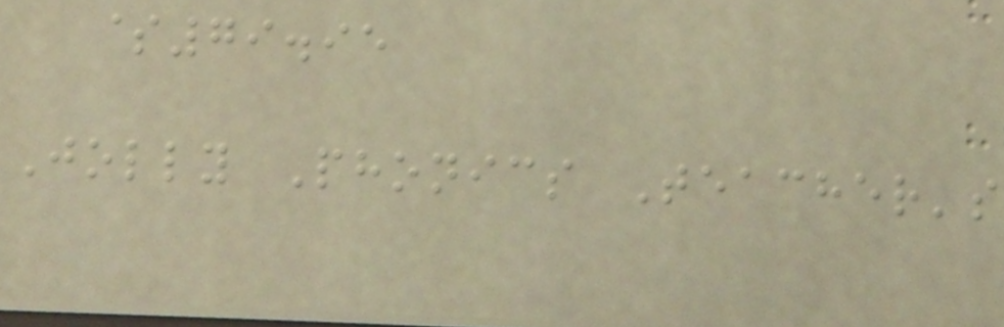$79.95
Jolly Phonics Teacher's
